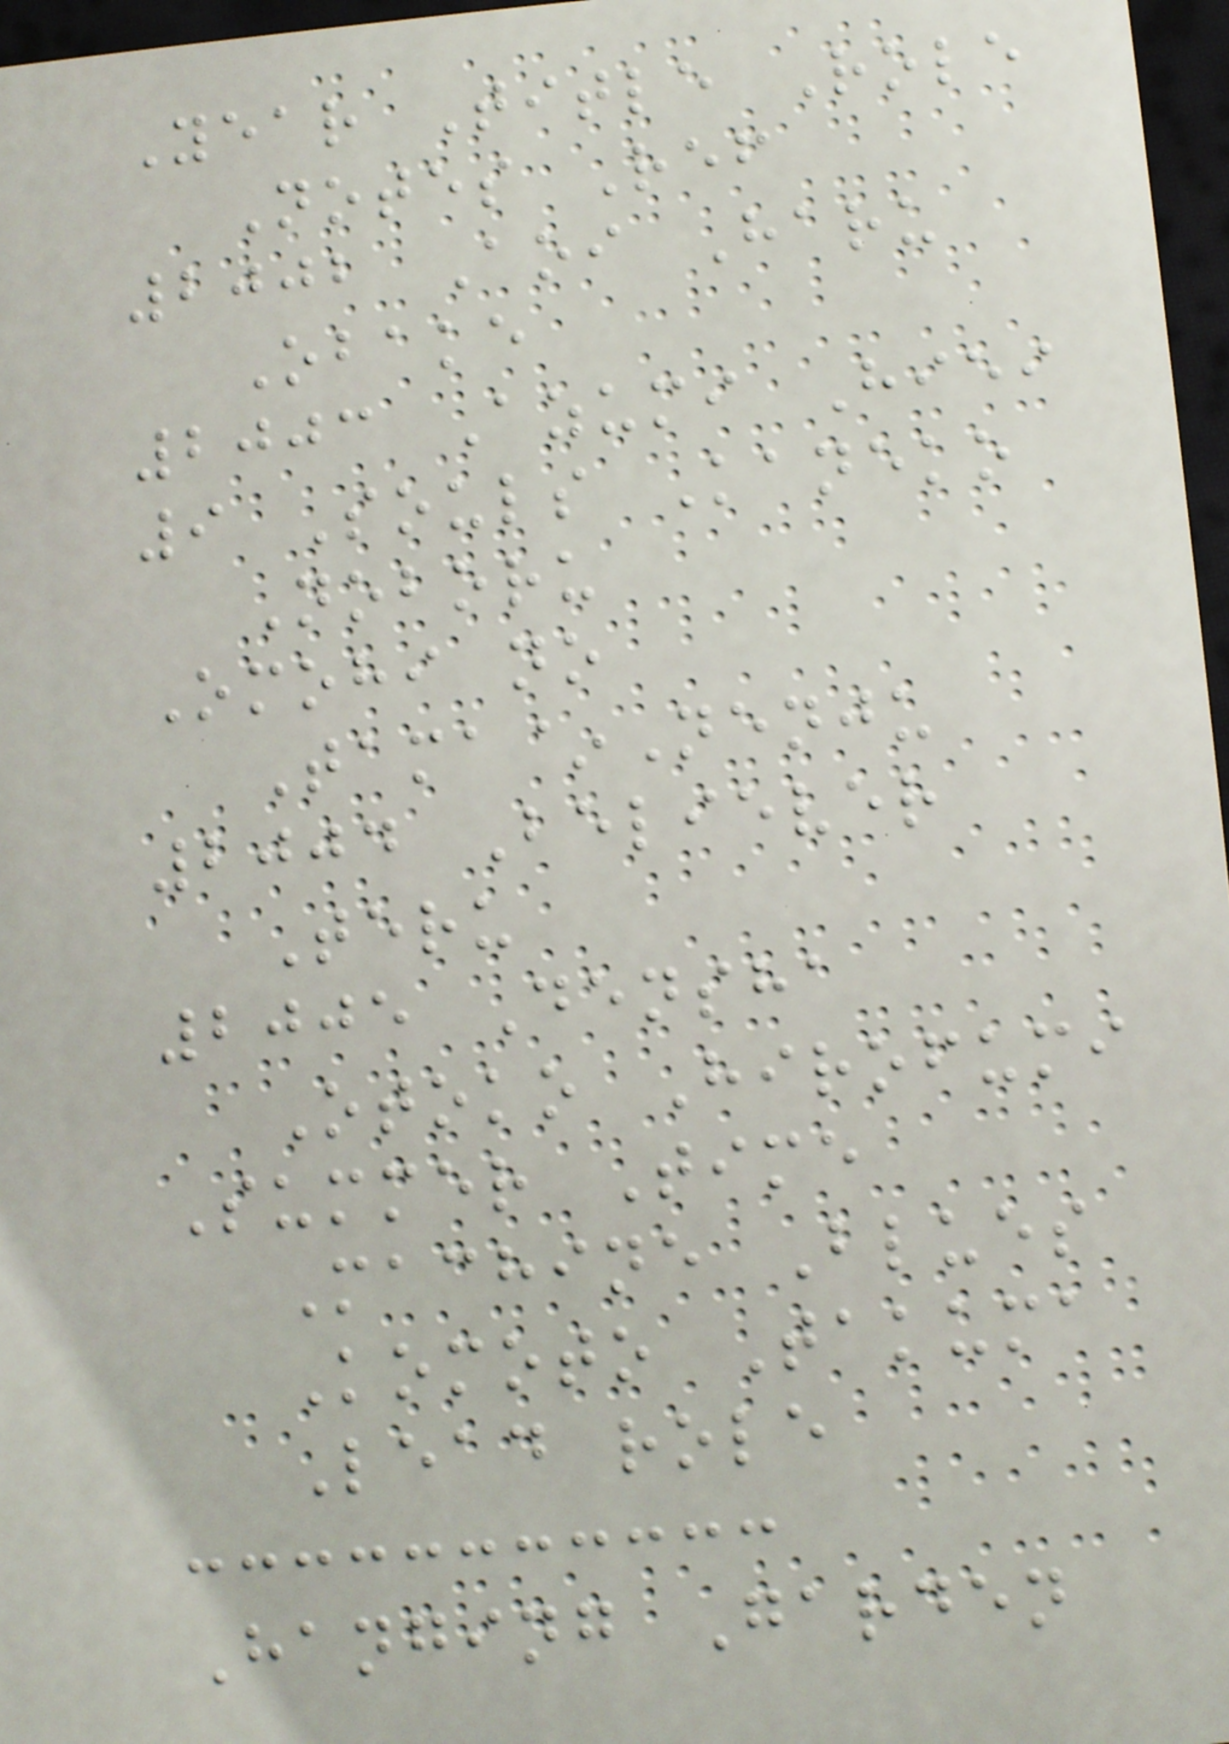Year Title Role
Notes Ref
2002 Aoi Haru
Obake
2003 Azumi Hiei
9 Souls Kaneko
Noboru
Omohi no
Tama~Nenju
2004 Believer
Teru
2005 Densha
Otoko Hirofumi
Summer Time
Machine Blues
Komoto Takuma
Lead role
Hanging Garden
